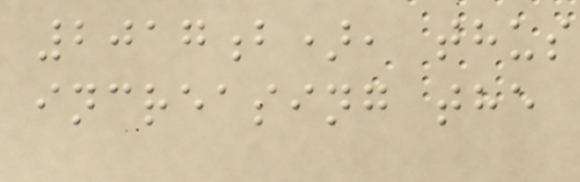2017b), thus
increasing the
